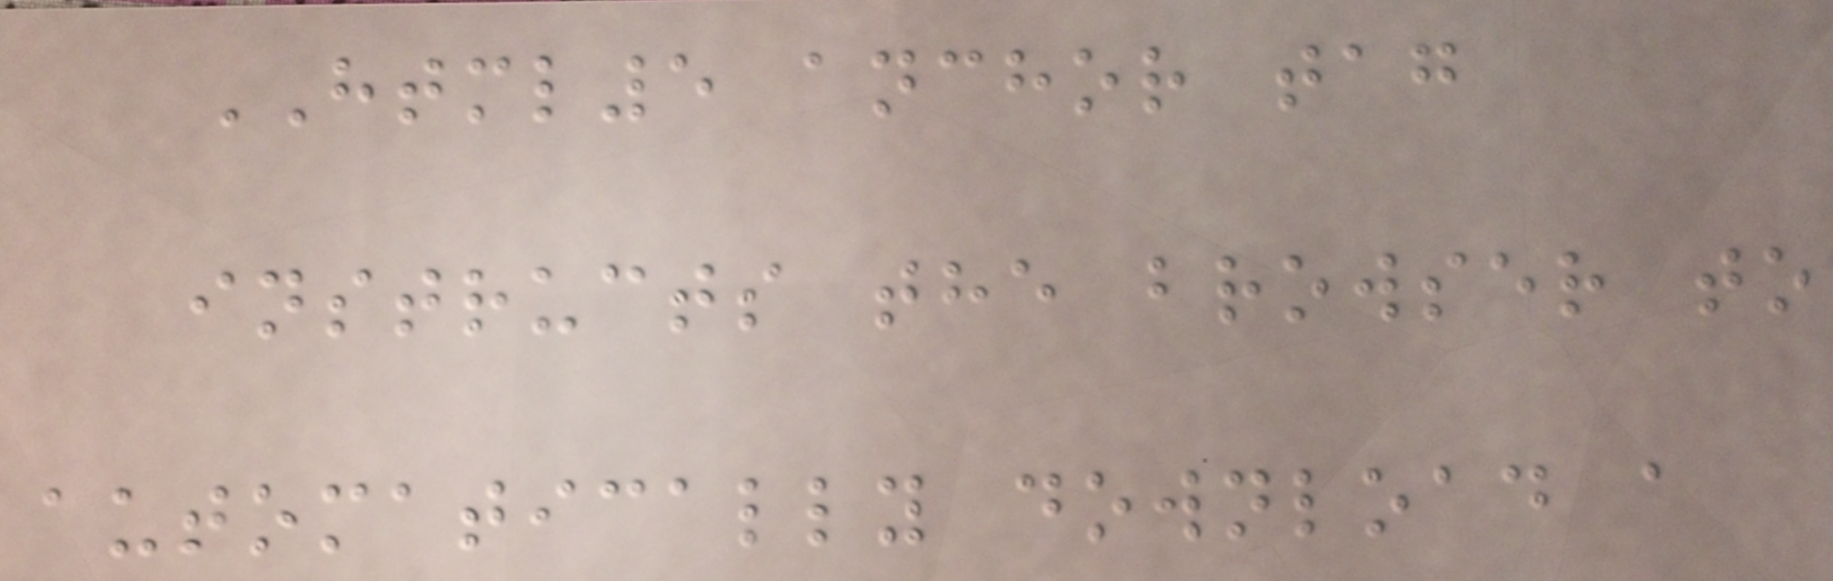HTML5 anchor tag
instructs the browser to
automatically download a
